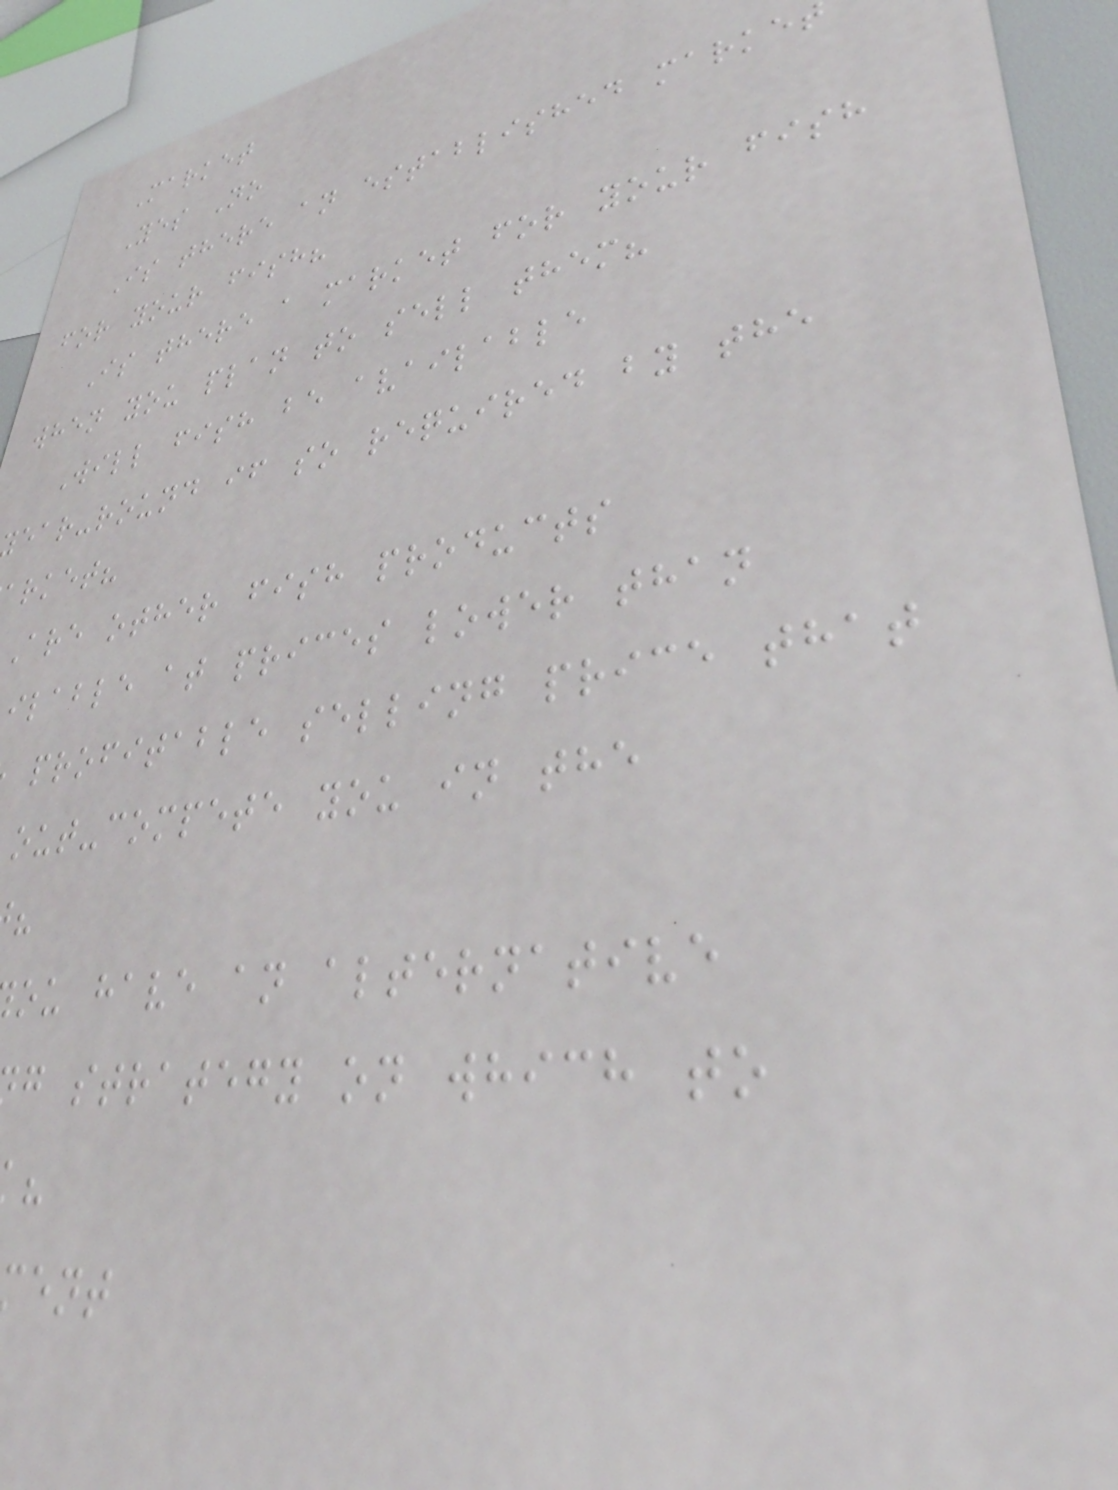Market
Yes No
Is there an established marke
for your fish?
Is there a market for your fish
when you plan to sell them?
Will fish be available
ear-round if so required by the
arket?
Are other fish products
ilable at prices lower than
profitable selling price that
out-compete you in the
ou have an alternative
g strategy on which to
